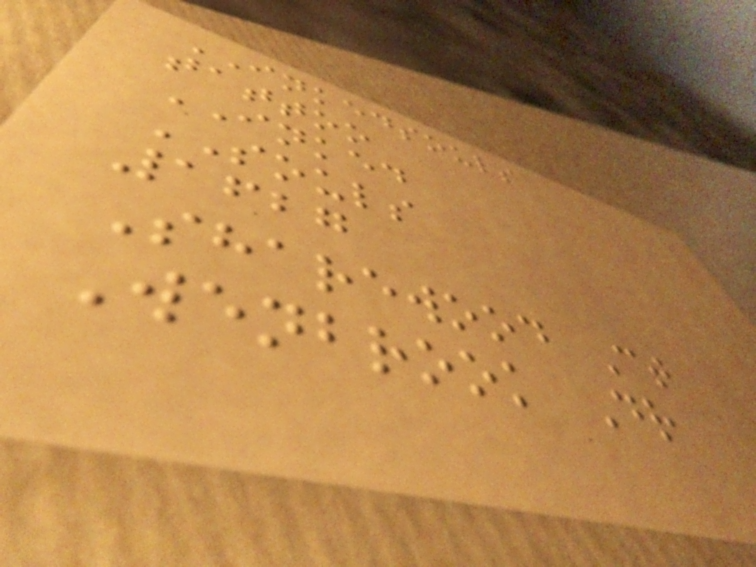INKEDSOULS
tattoo
INKED
SOULS
1627
Sharewood Ct
Wenbrook Dr
